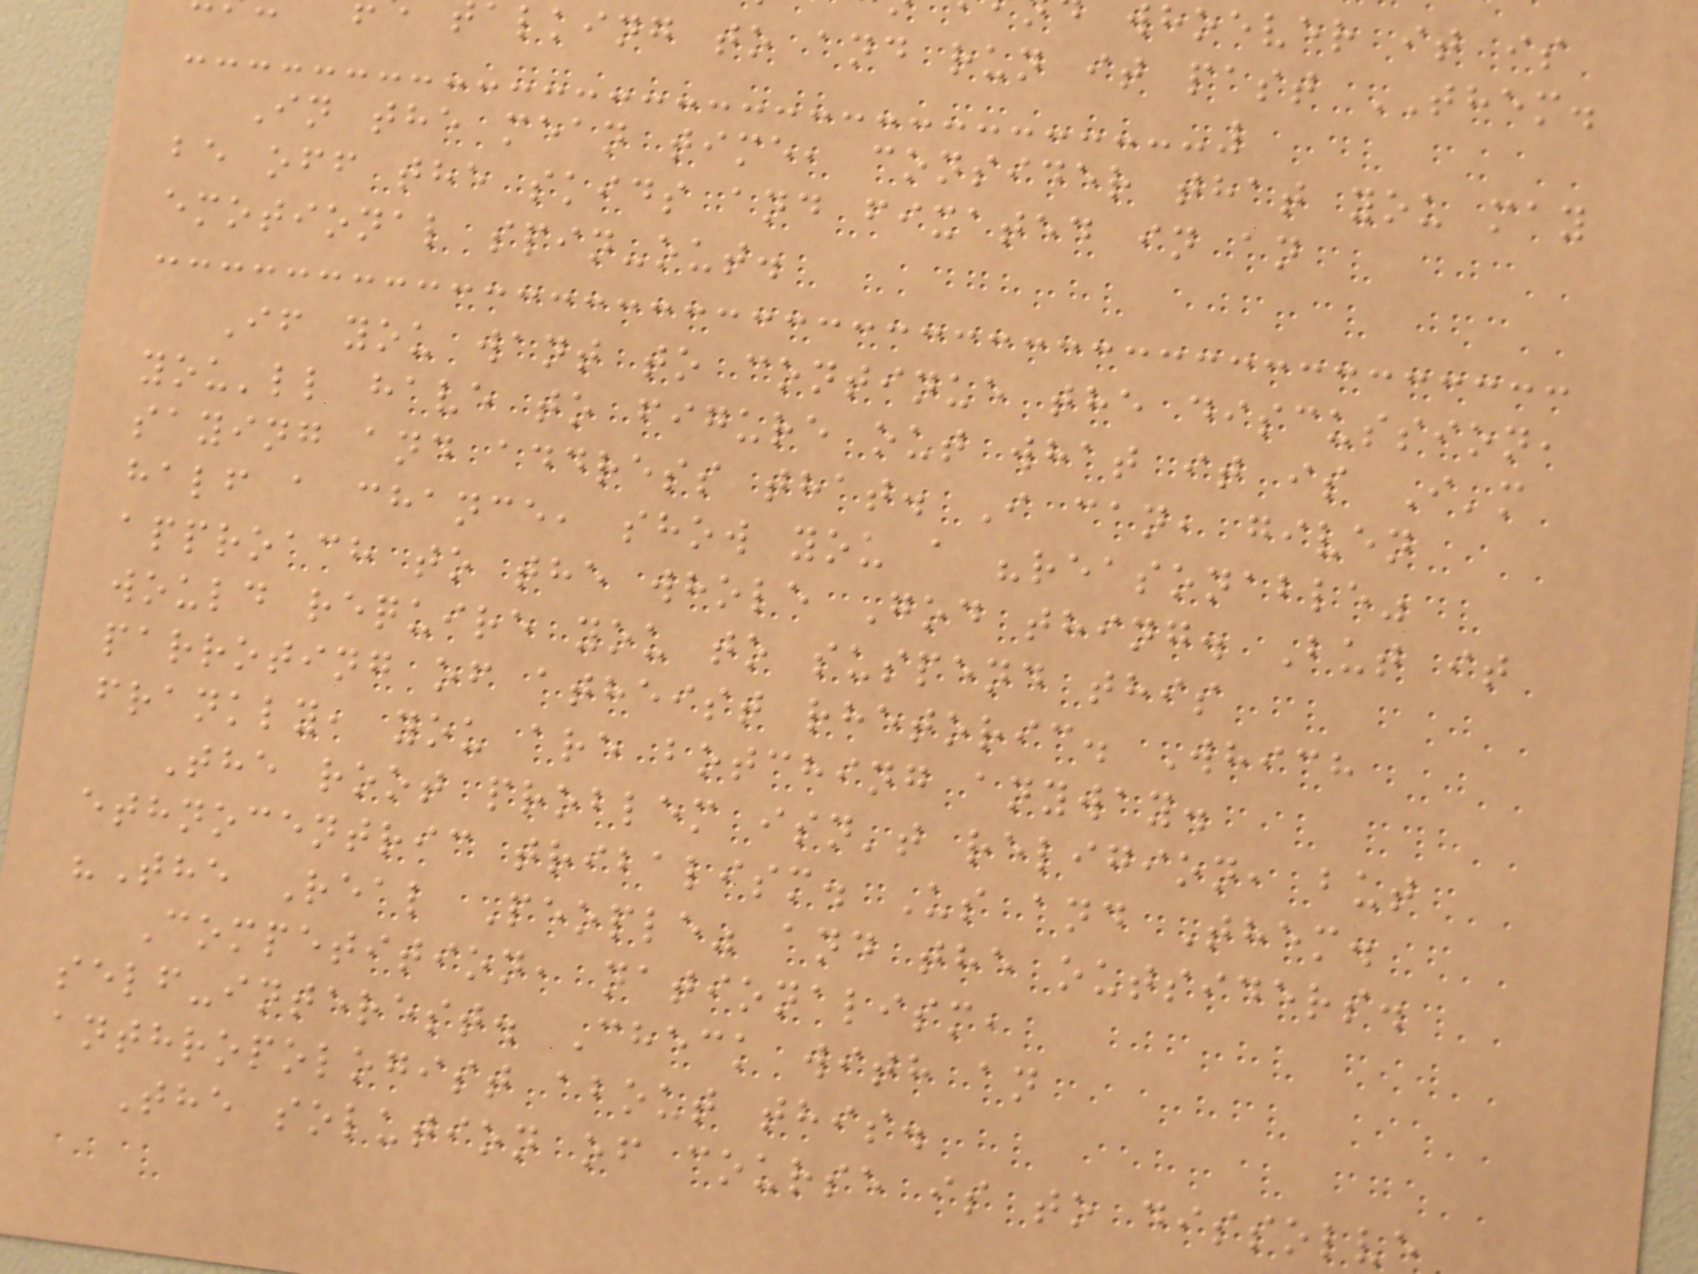whoever it is
alking to and run it past THEM.
In the mean time, consider that you may
be off the skids and fixated in an
emotional spin-out.
If you want to continue the discussion,
you'll have to figure out what it is I'm
saying and address that. I can, given
half a chance, show you a "reasonable"
approach to the whole God thing. But it
would require you to suspend this
parroting of atheist rhetoric. Which
frankly, you are botching anyway.
The root problem isn't religion, but
ethnocentric tribalism. Us and Them.
"The Real People" and the outsiders.
Competition, nationalism,
self-interest. Check with an
anthropologist about this.
The solution of course is to dissolve
